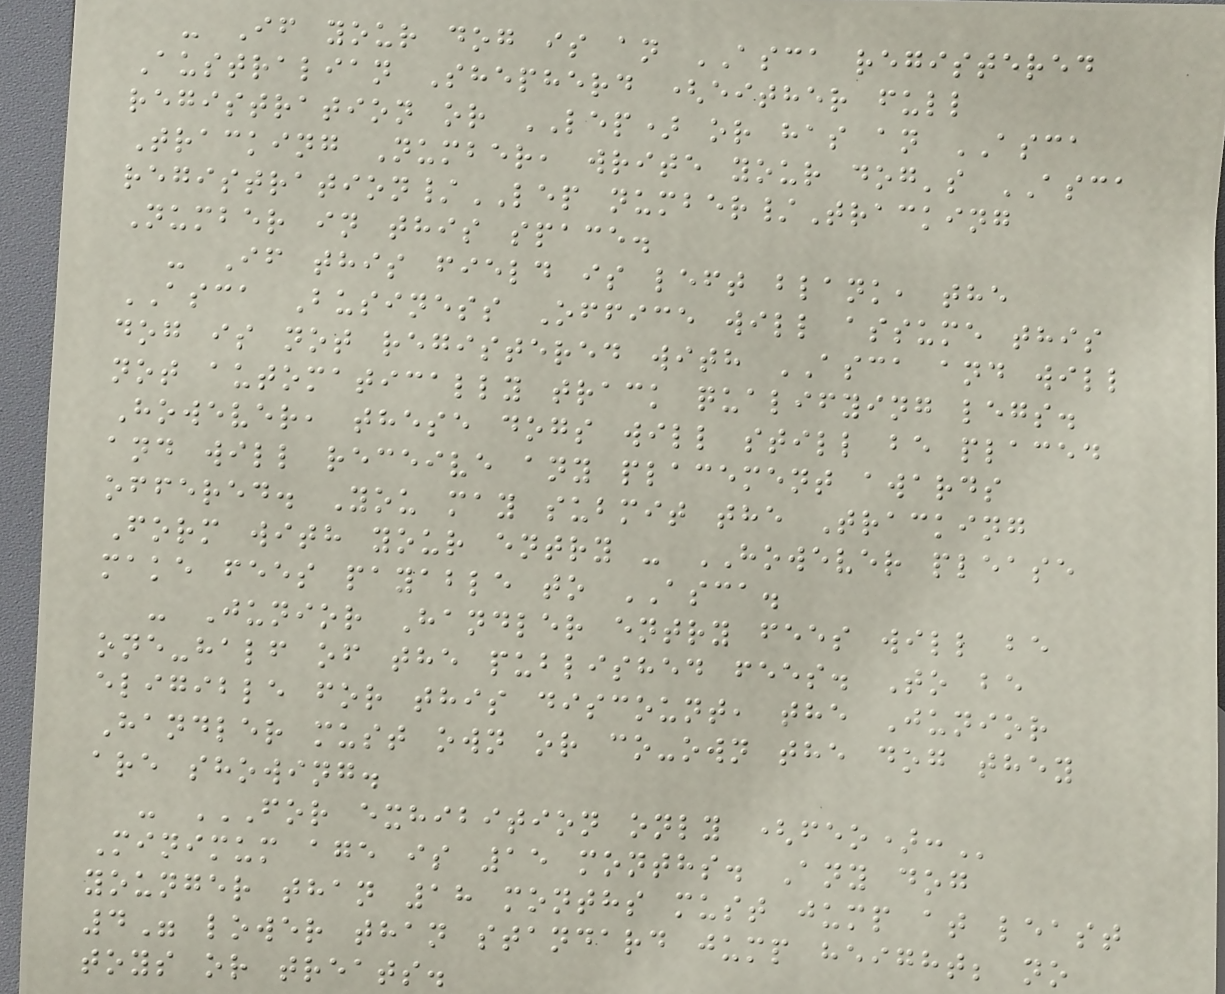- If your dog is an ASCA registered
Australian Shepherd (either full
registration or LEP) or has an ASCA
Tracking Number, write your dog's ASCA
registration/LEP number/Tracking
Number in this space.
- If this field is left blank, the
ASCA Business Office will assume this
dog is not registered with ASCA and will
not automatically track qualifying legs.
However, these dogs will still be placed
and will receive any placement awards
offered. You may submit the Tracking
Form with your entry - HOWEVER please
make fees payable to ASCA.
- Junior Handler entry fees will be
one-half of the published fees. To be
eligible for this discount, the Junior
Handler must own or co-own the dog they
are showing.
- FOR EXHIBITION ONLY (FEO):
Minimum age is 15 months. Any dog
younger than 18 months must jump at least
4" lower than standard jump height; no
toys or treats.
